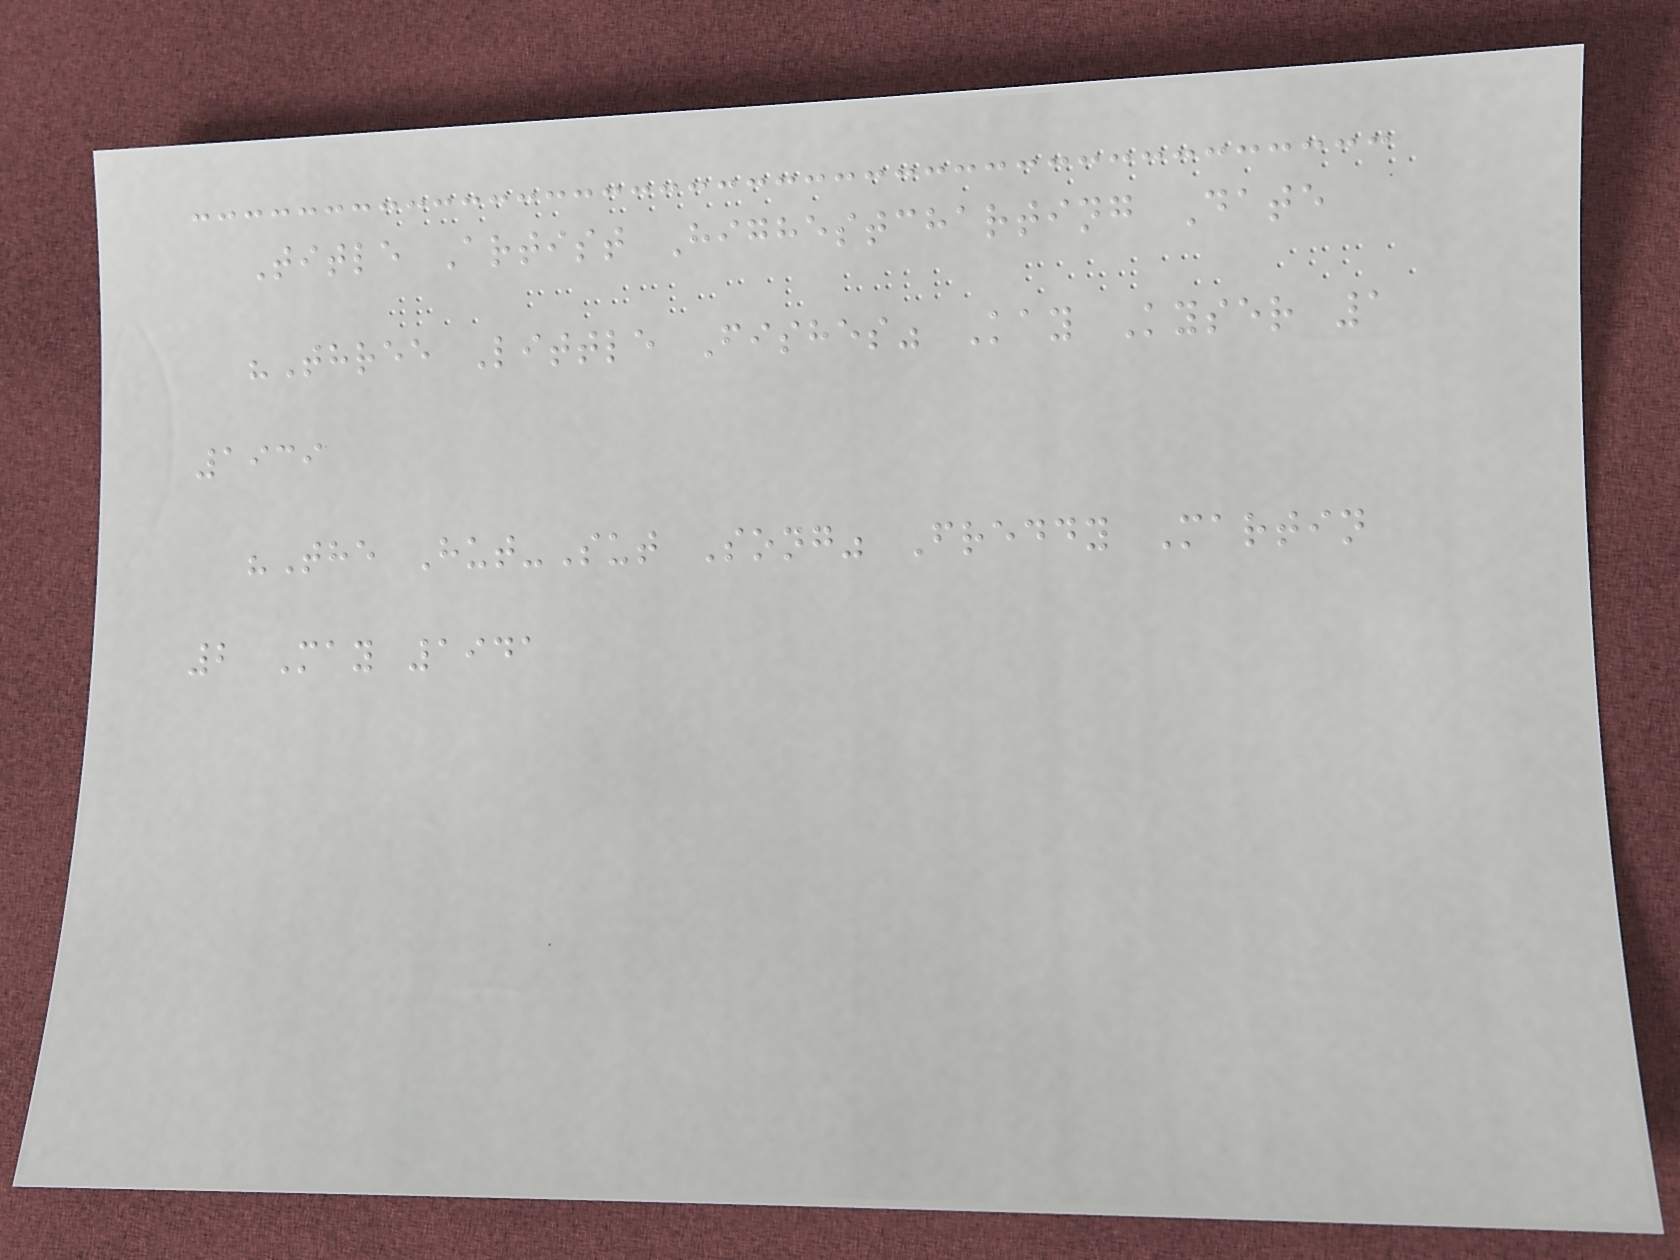Title Artist Highestcharting Date
"Three Little Fishes" Kay Kyser 1
1939
"The Hut-Sut Song" Freddy Martin
2 May 1941
